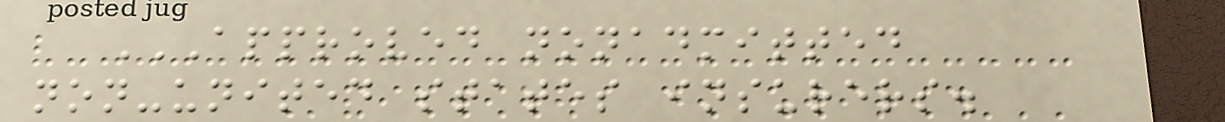APPROVED NONADMITTED
NON-UNITED STATES INSURERS.
